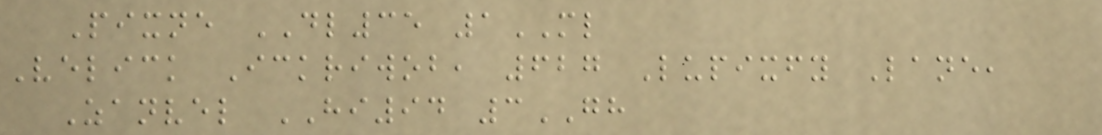Pixne DL35 1ML
Velick Ickriwob, 627 Lupixfy Lane,
Zanvel HI94 3GH
